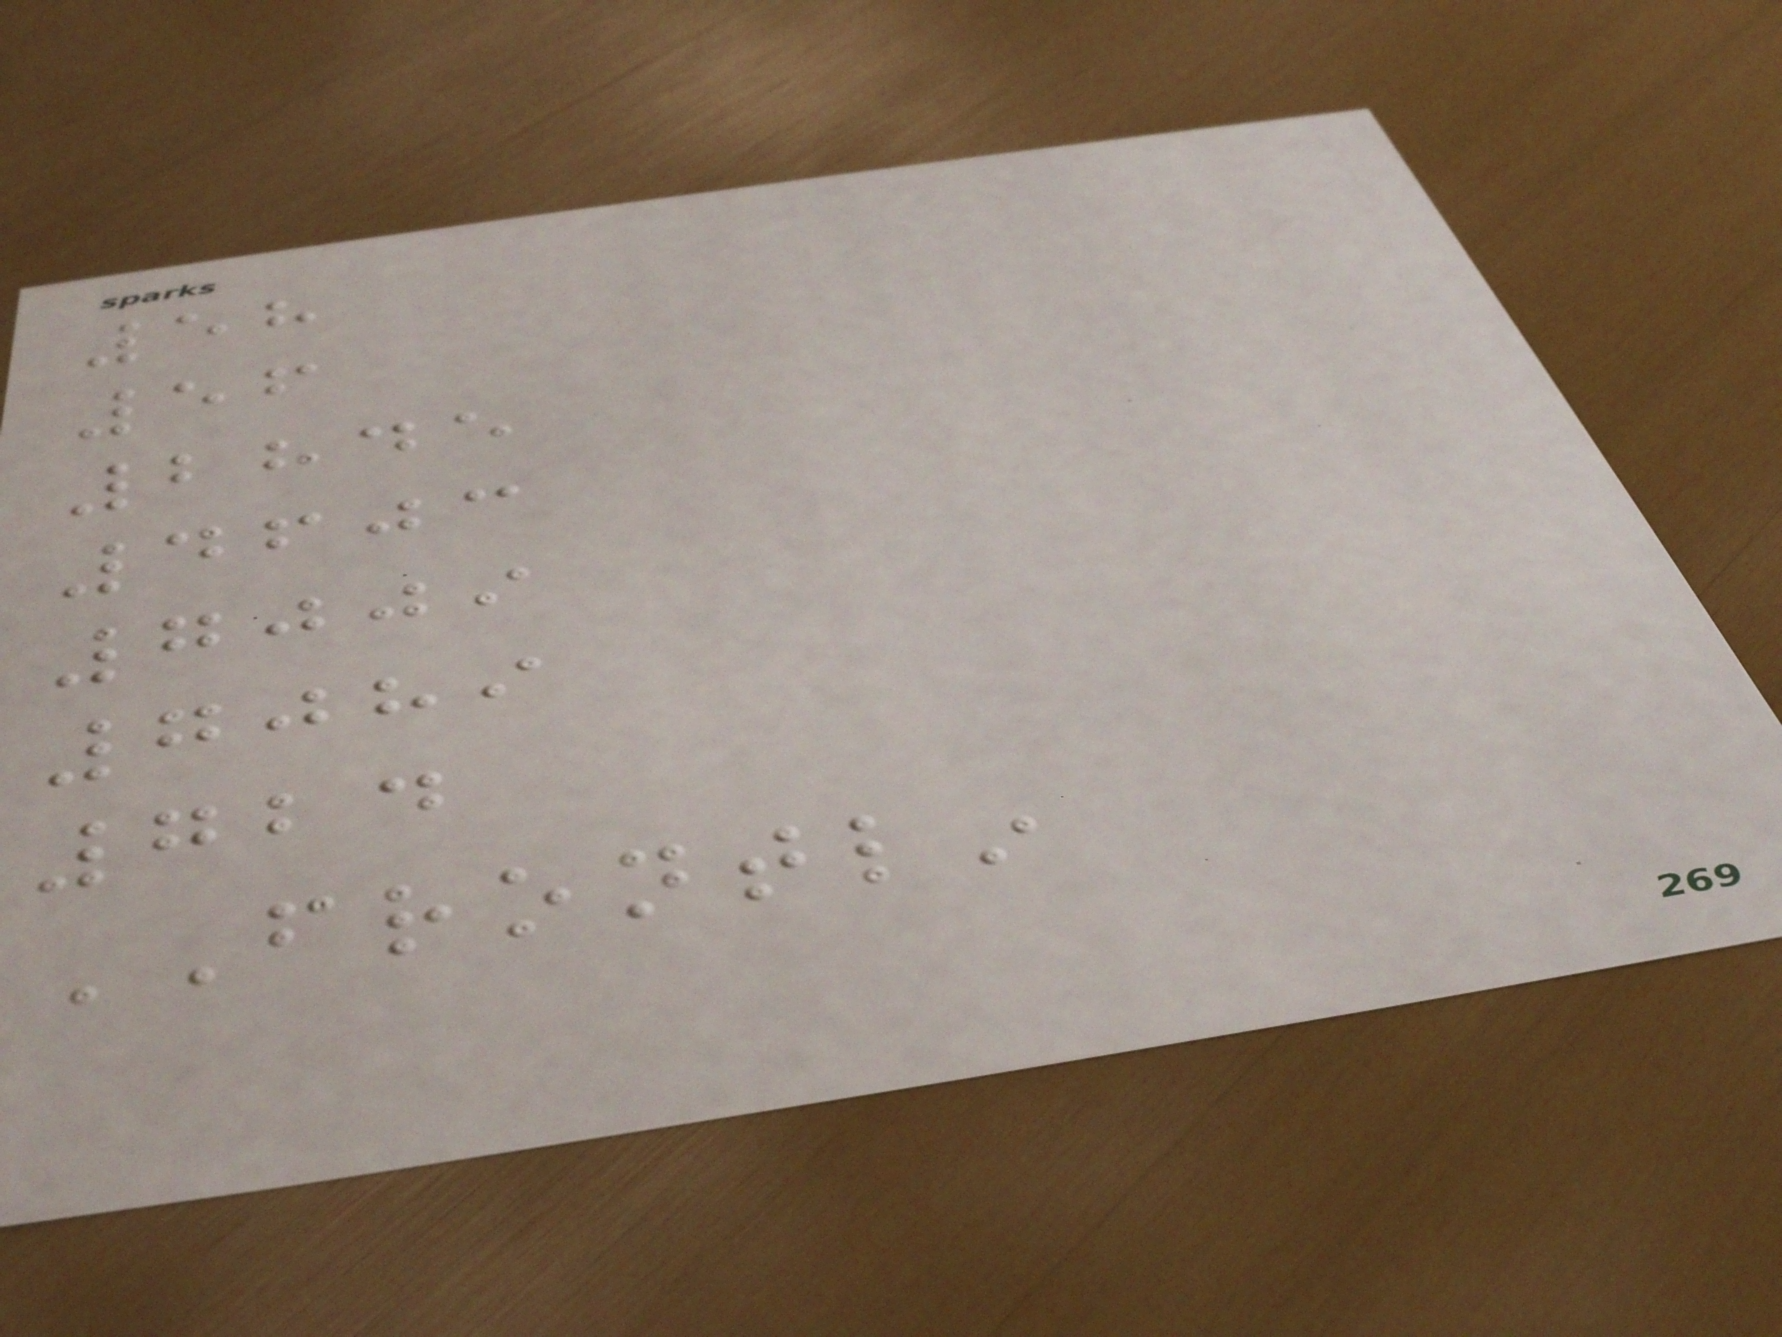58
56
2845
4603
7009
7089
724
FRONTLIN
